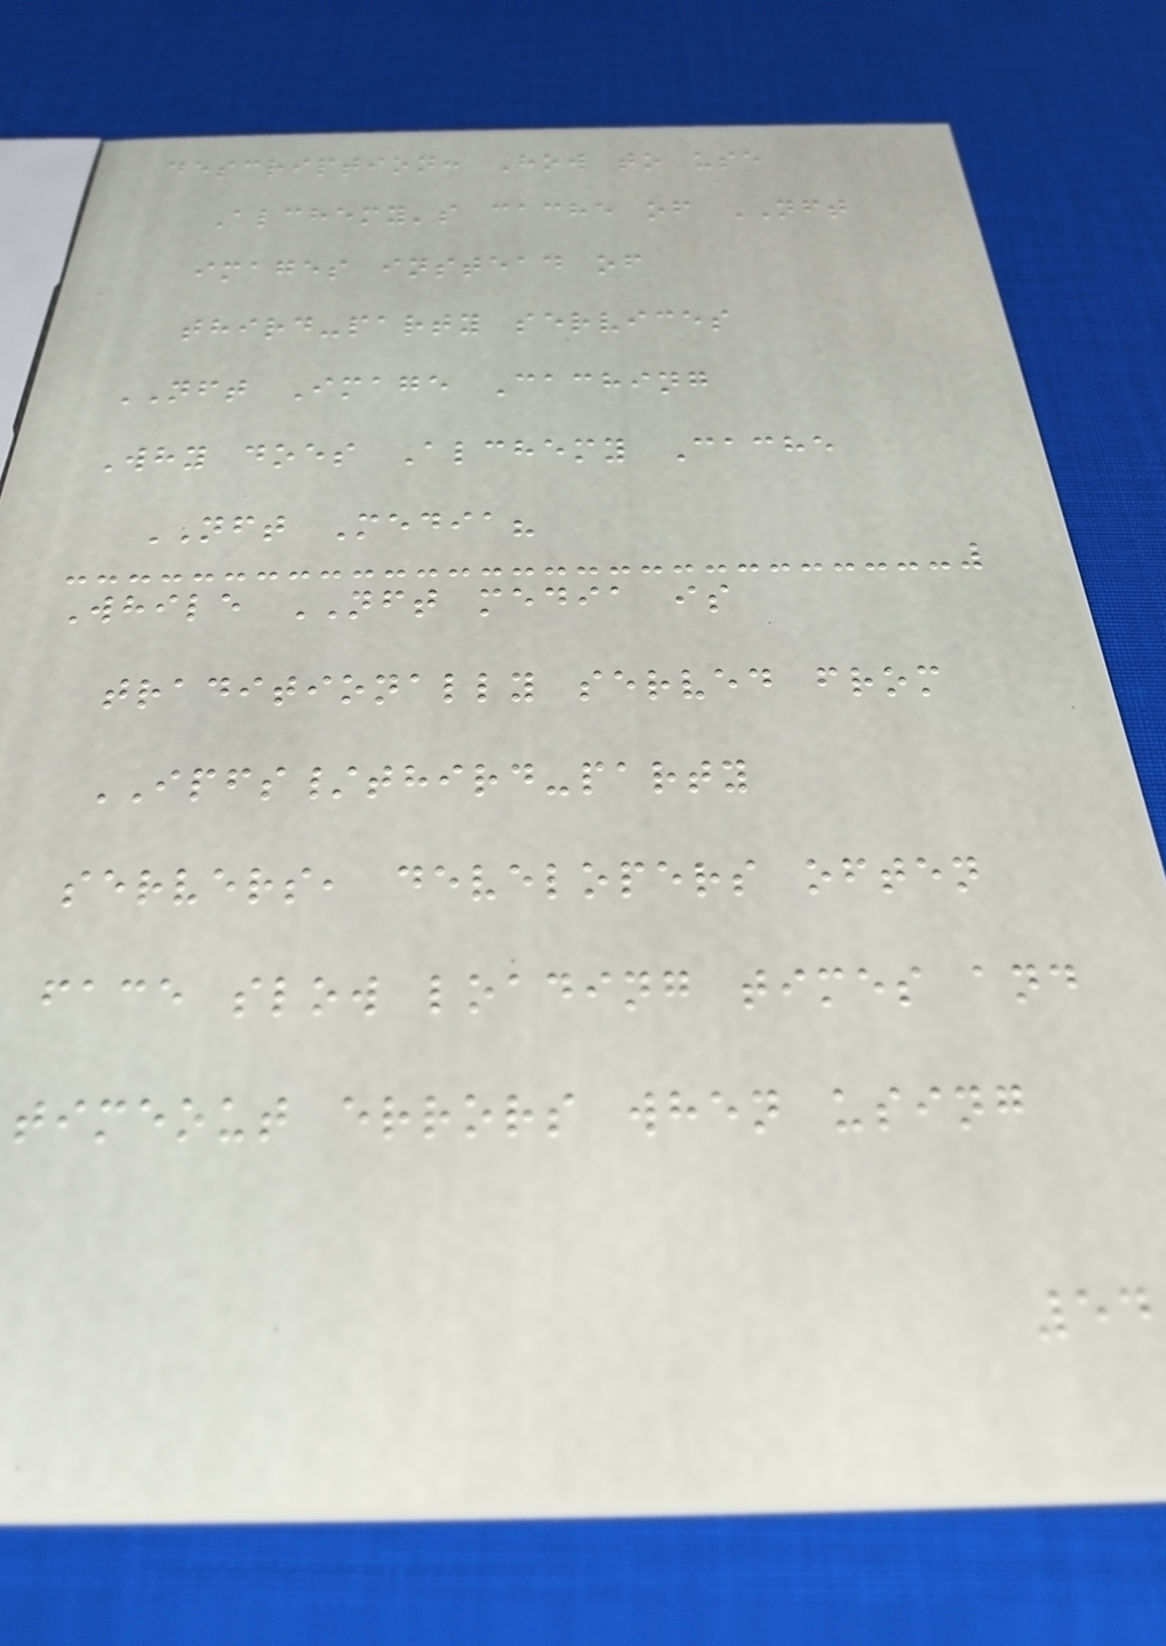description: How to use
Alchemy's cache of NFT
images instead of
third-party services
NFT Image Caching
Why does Alchemy Cache
NFT Media?
While NFT media is
traditionally served from
IPFS/third-party
servers, developers often
face slow loading times and
timeout errors when using
54
